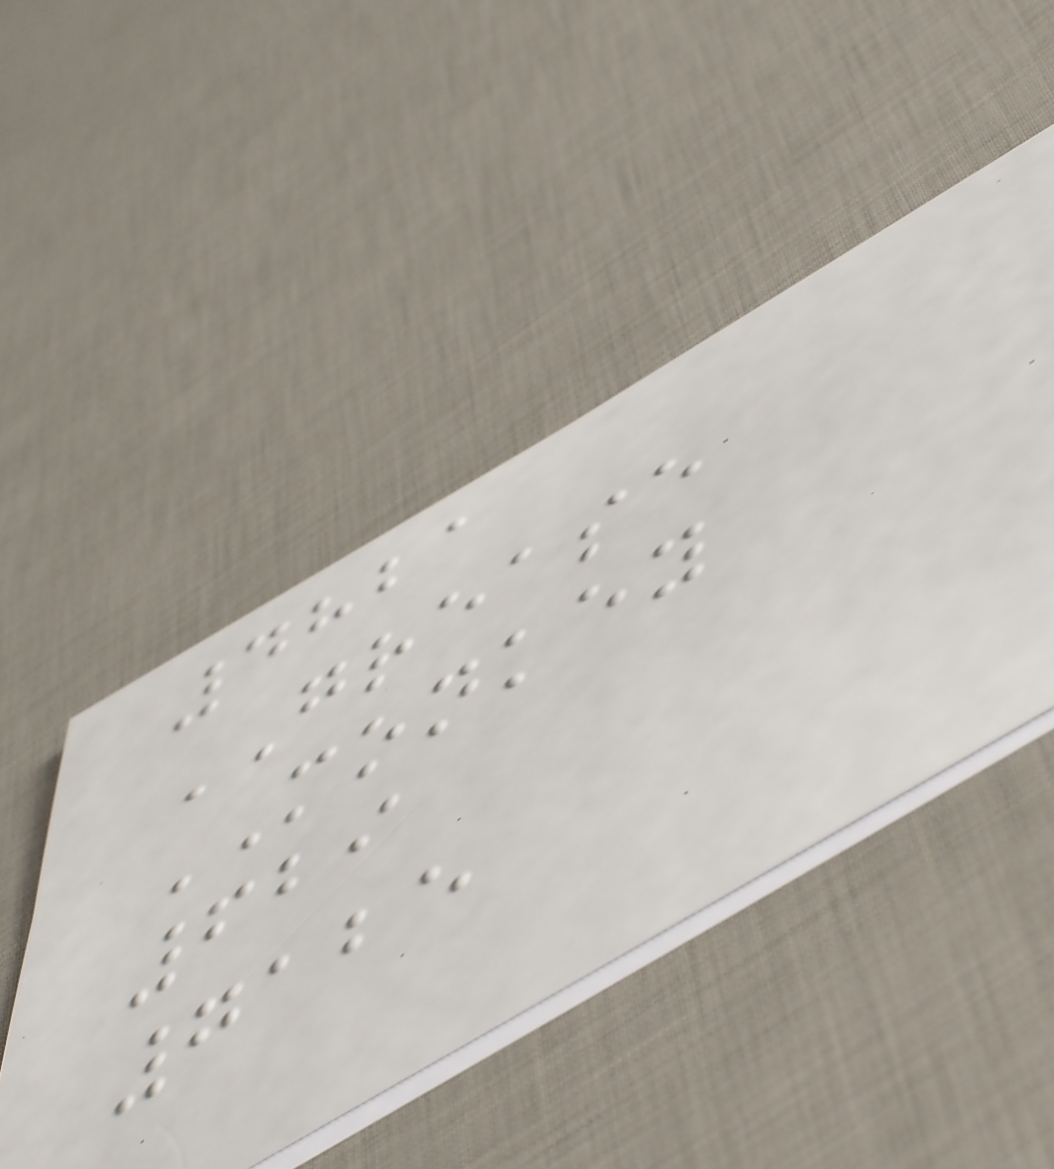4821
GREASE
MONKEY
629
7125
